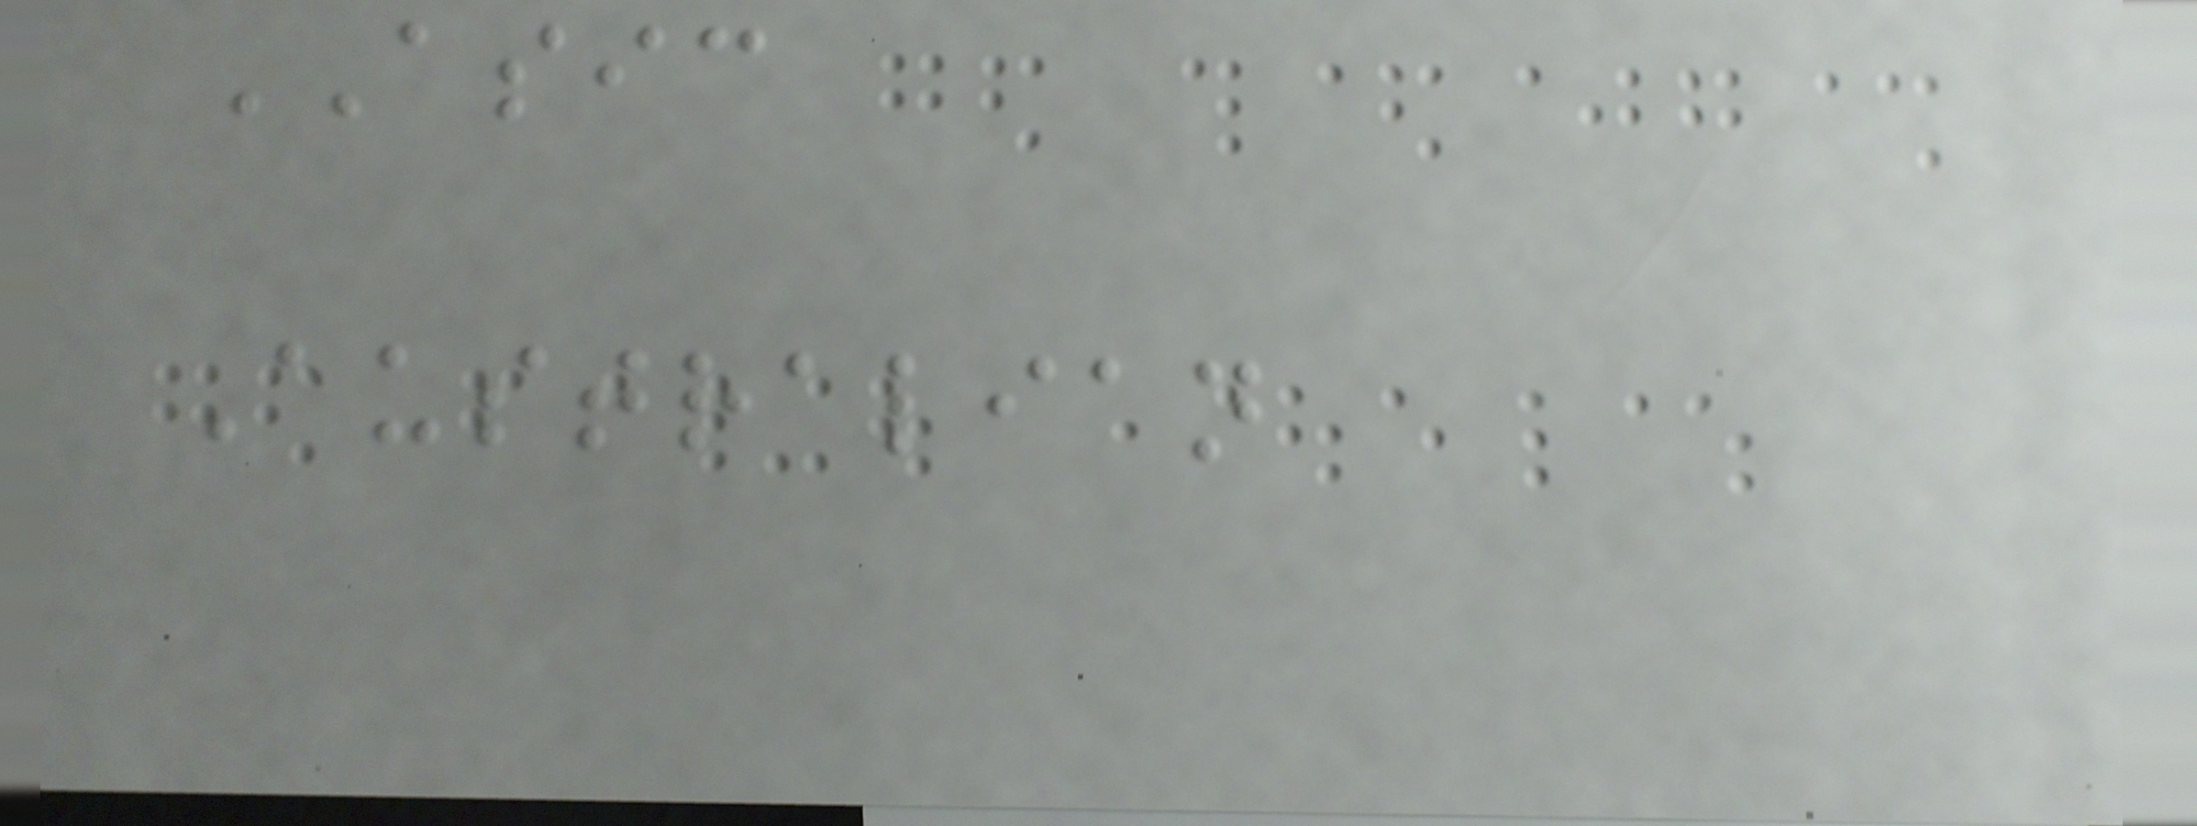ASIC
Australian
